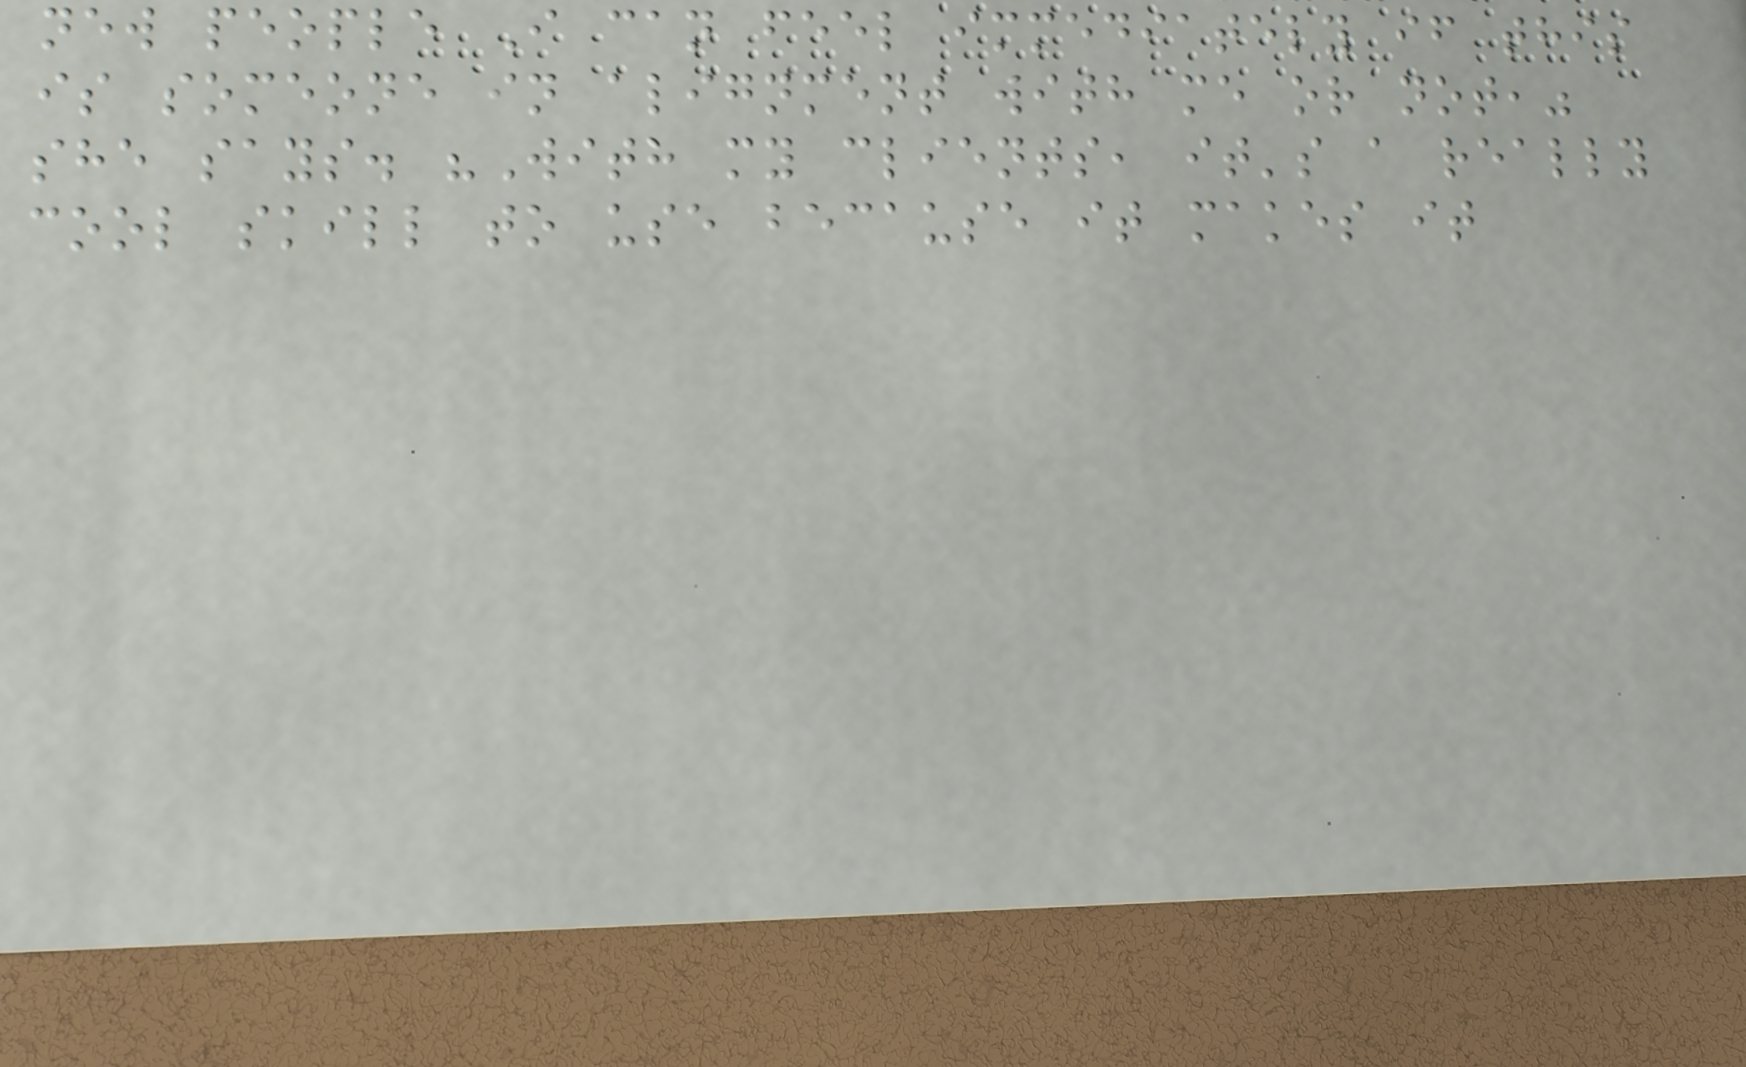new people I can feel immediately if this
is someone in alignment with me or not,"
she says. "With my clients, it's a really
cool skill to use because it makes it
